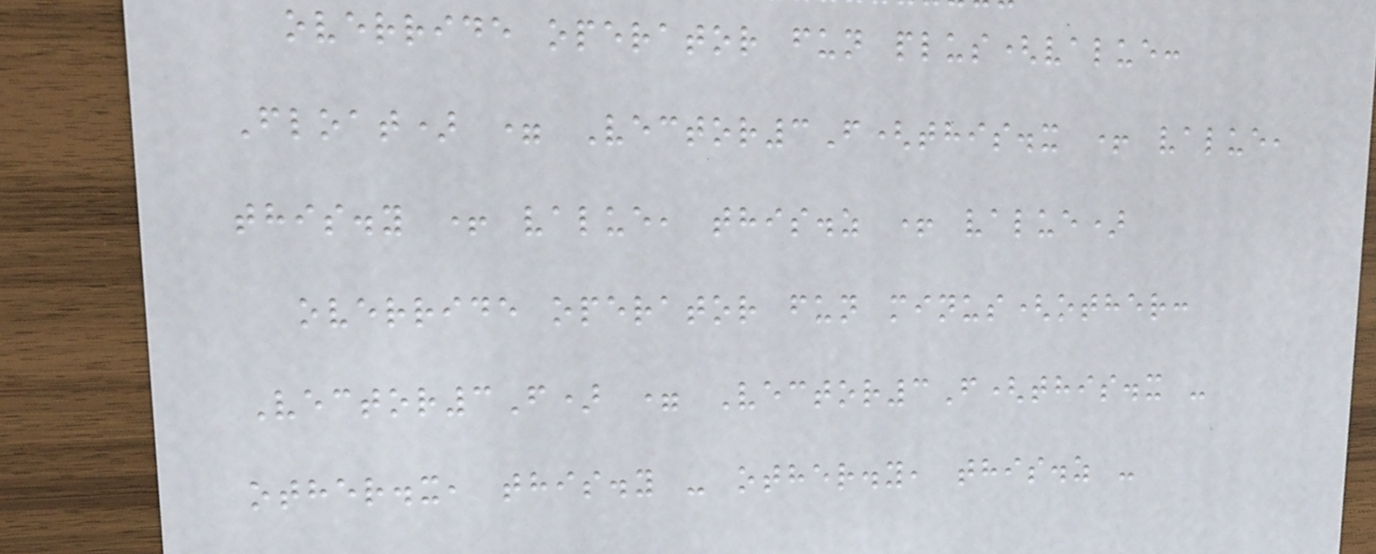override operator fun plus(value:
Float) = Vector3F(this.x + value,
this.y + value, this.z + value)
override operator fun minus(other:
Vector3F) = Vector3F(this.x -
other.x, this.y - other.y, this.z -
